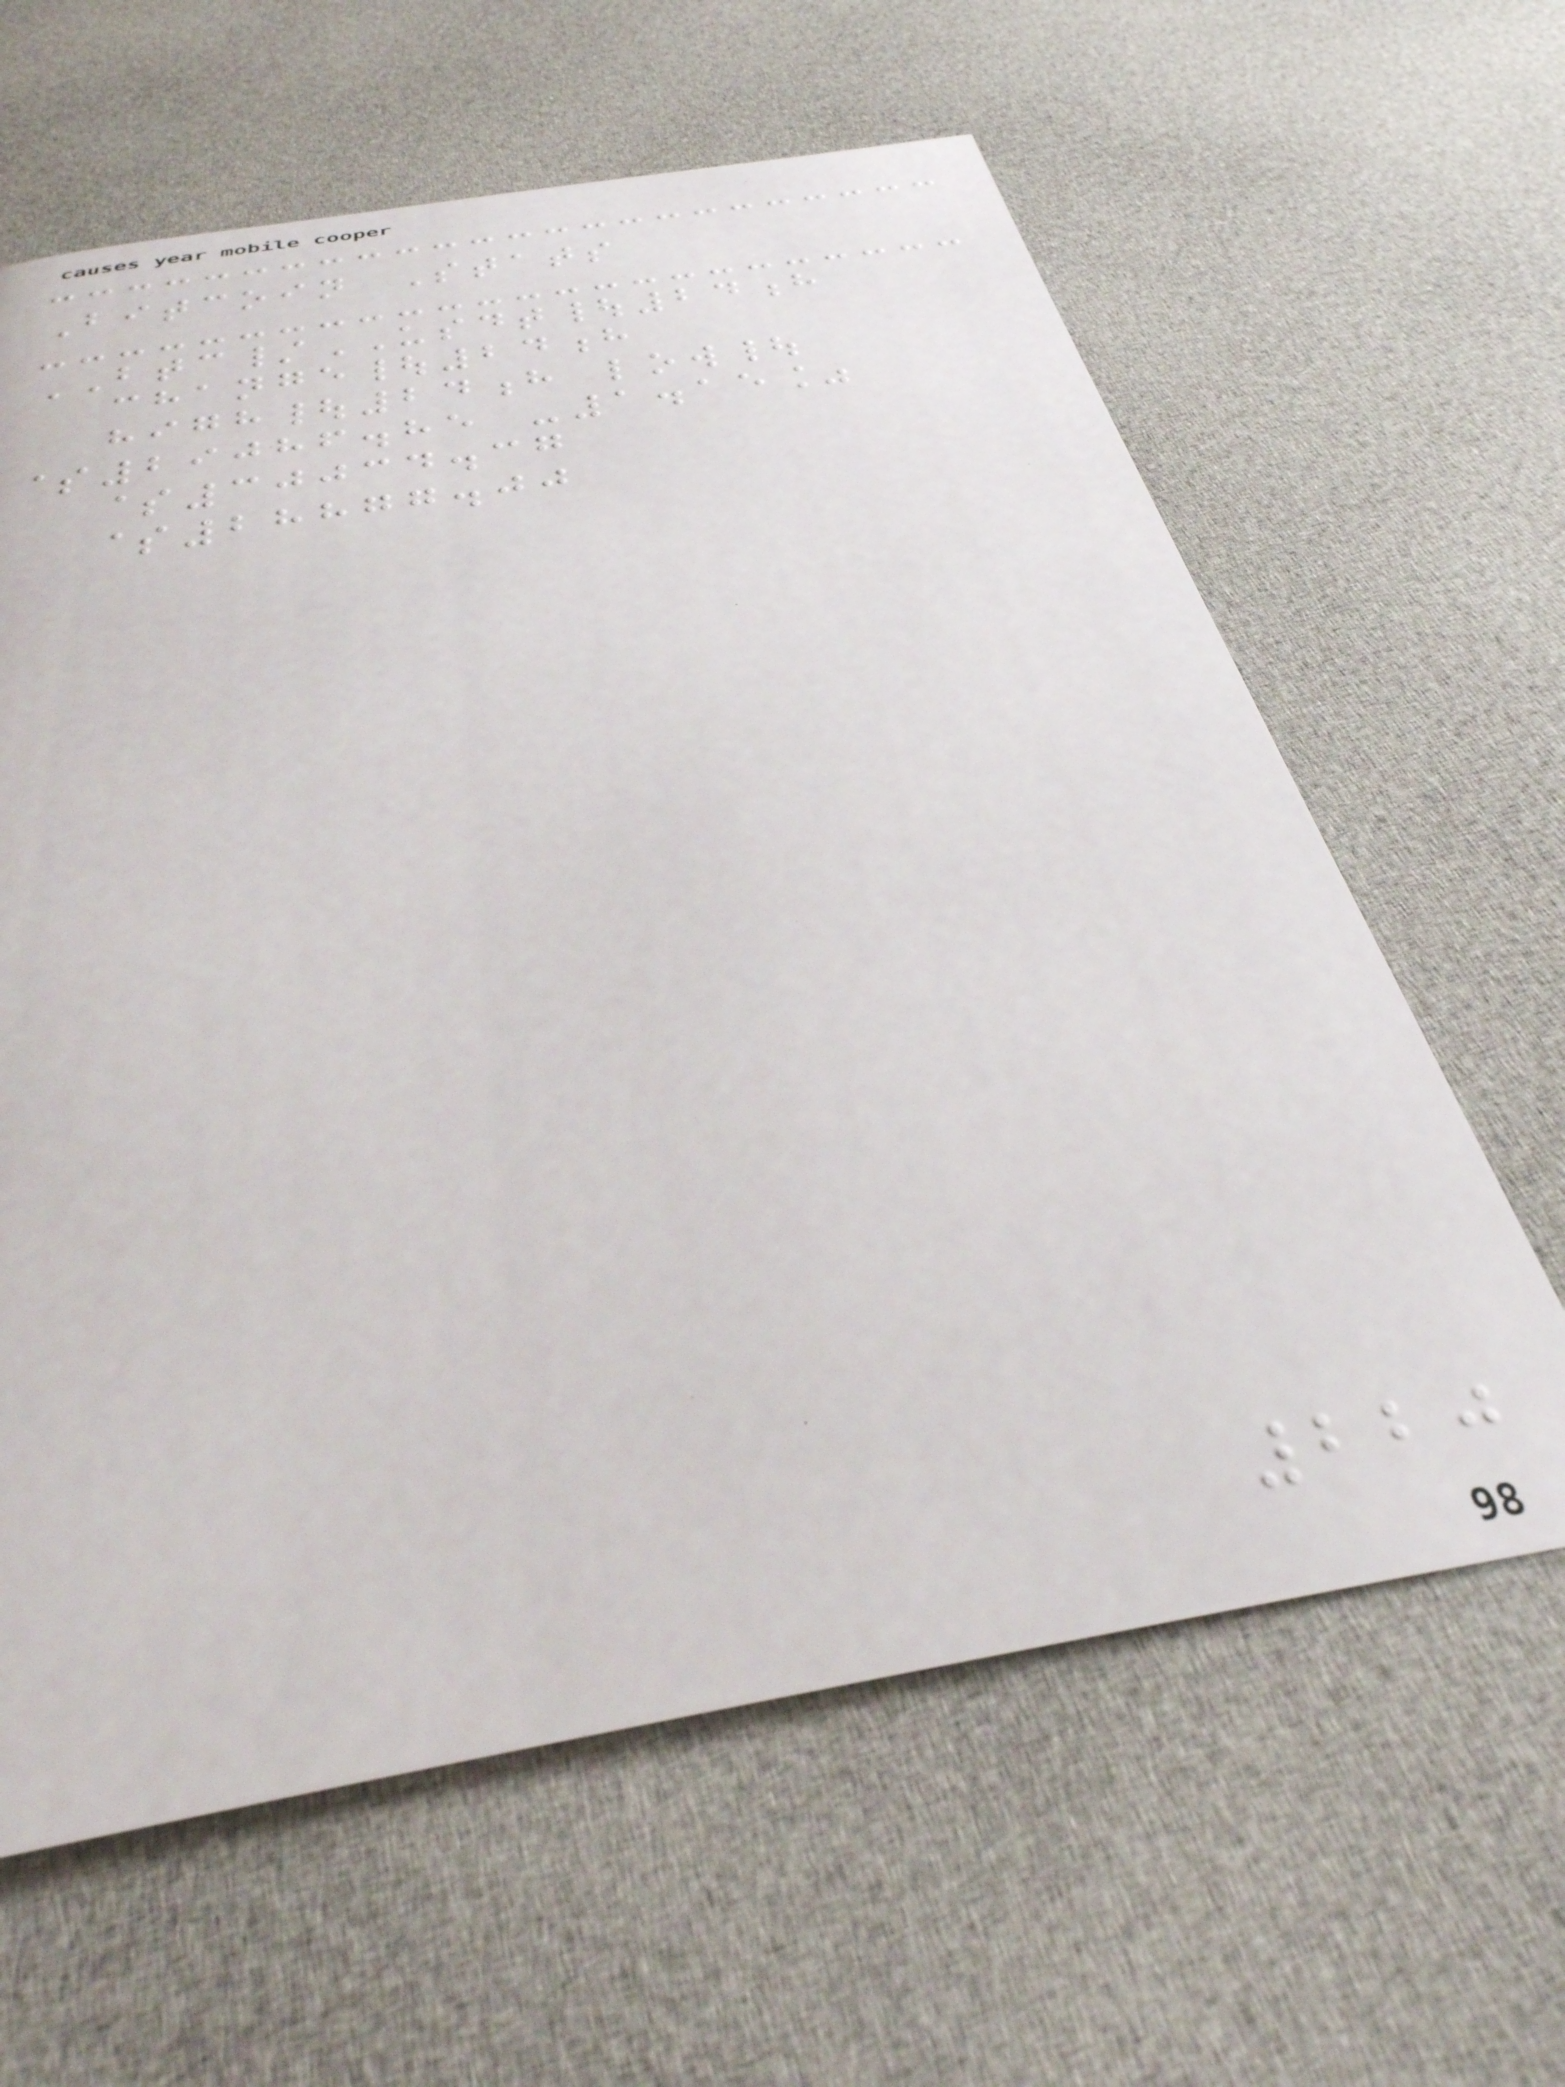Bitcoin Stats
BTC/USDT|24h
change|24h
high|24h low|
$29086.85 -1.15%
$30034.37
$28877.00
220
